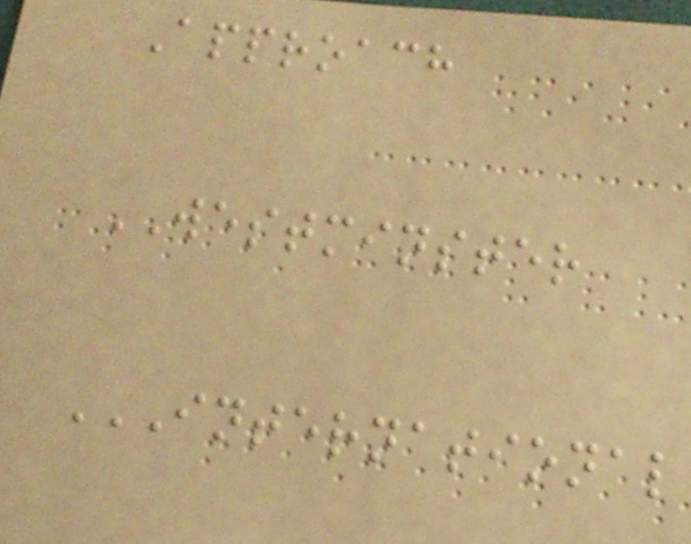Approach
WESTMINSTER
INTERNATIONAL
